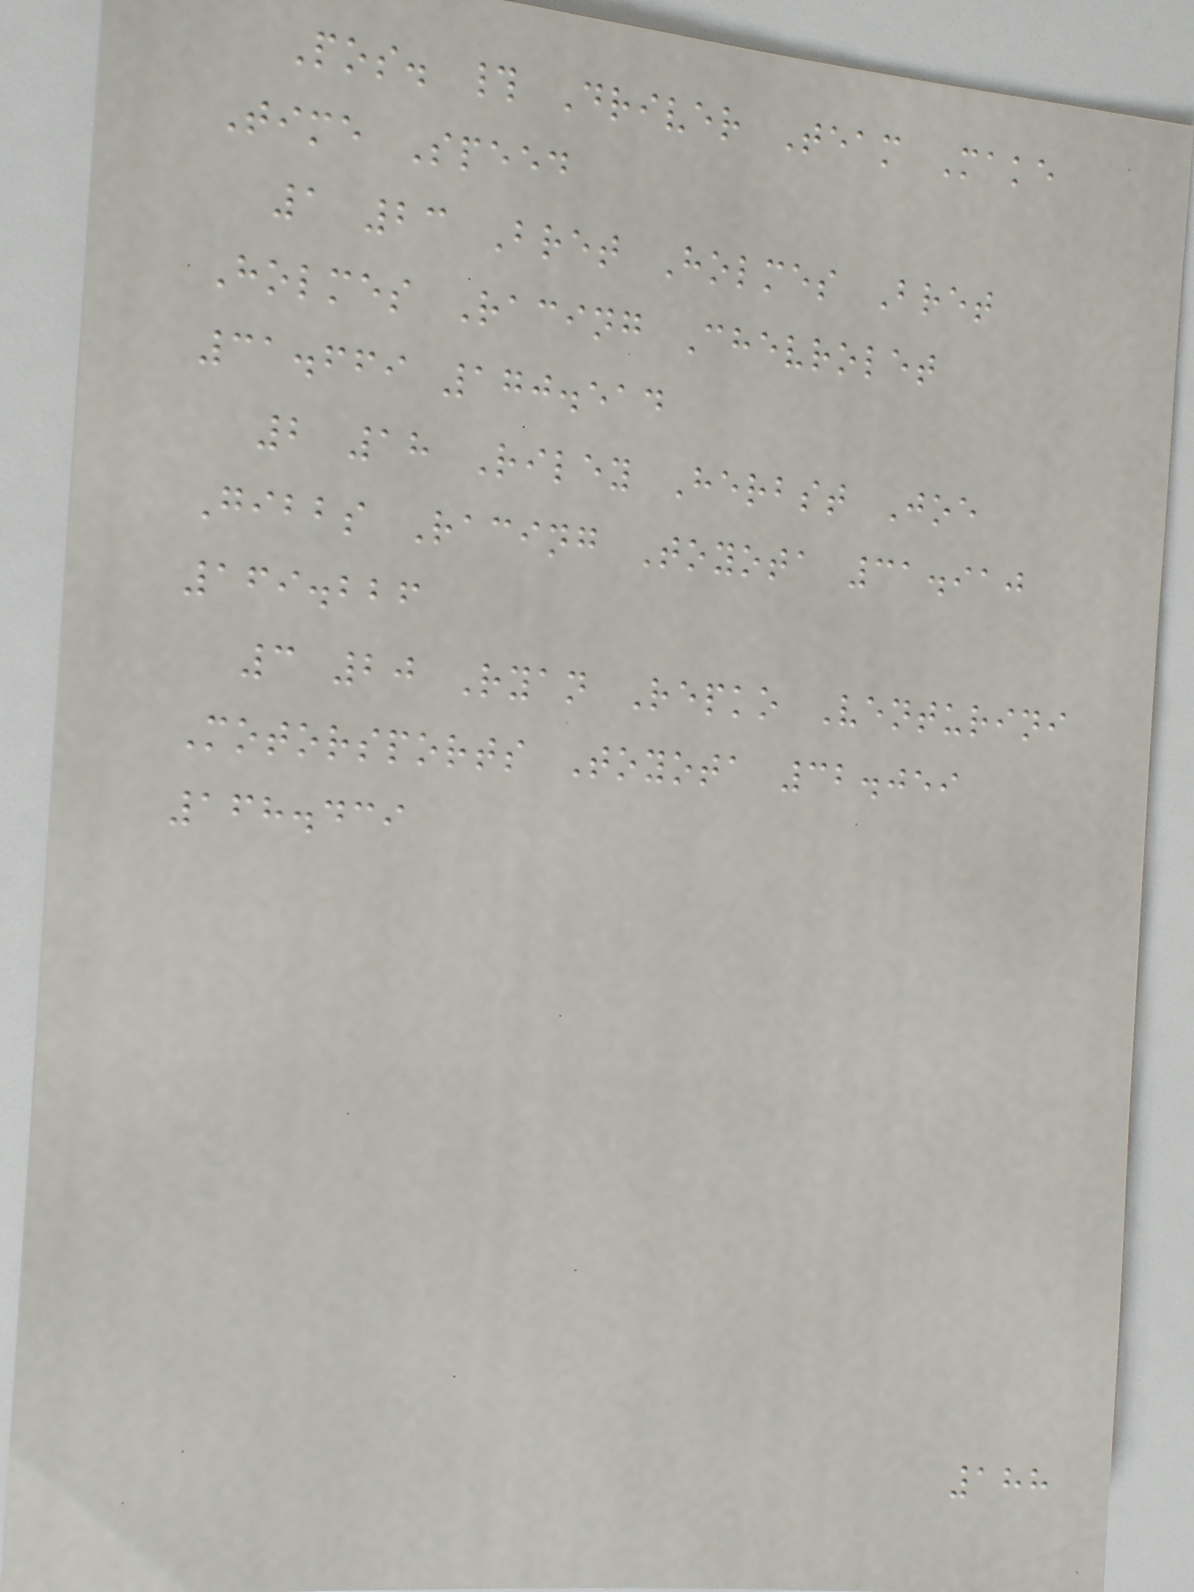Pos. # Driver Team Make
Time Speed
1 23 Bret Holmes Bret
Holmes Racing Chevrolet
31.669 170.514
2 18 Riley Herbst Joe
Gibbs Racing Toyota 31.910
169.226
3 20 Ryan Repko Venturini
Motorsports Toyota 32.059
168.439
188
